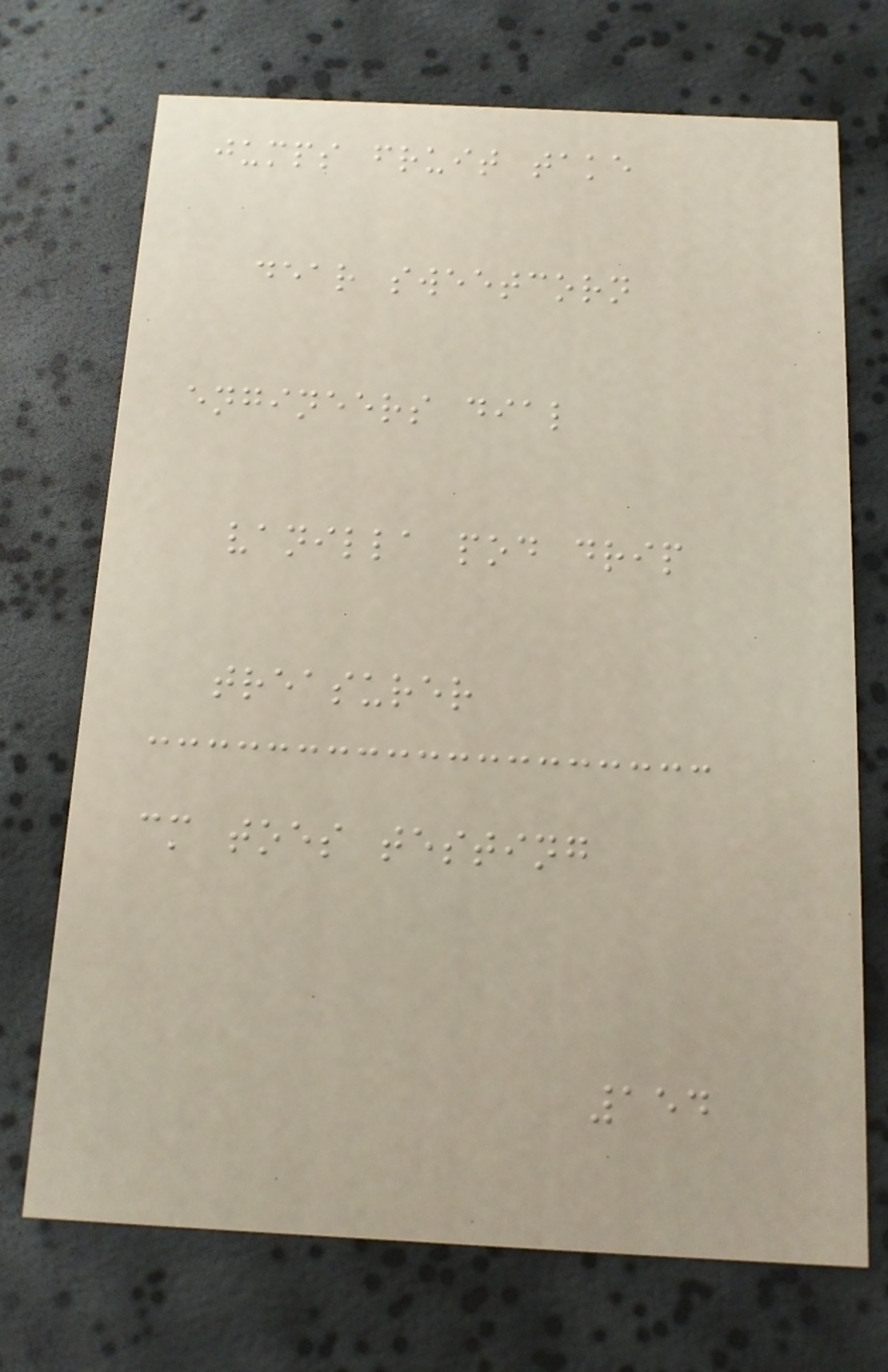jumps fruit take
dear sweetcorn
engineers dial
vanilla pod drip
treasurer
cm toes testing
154
